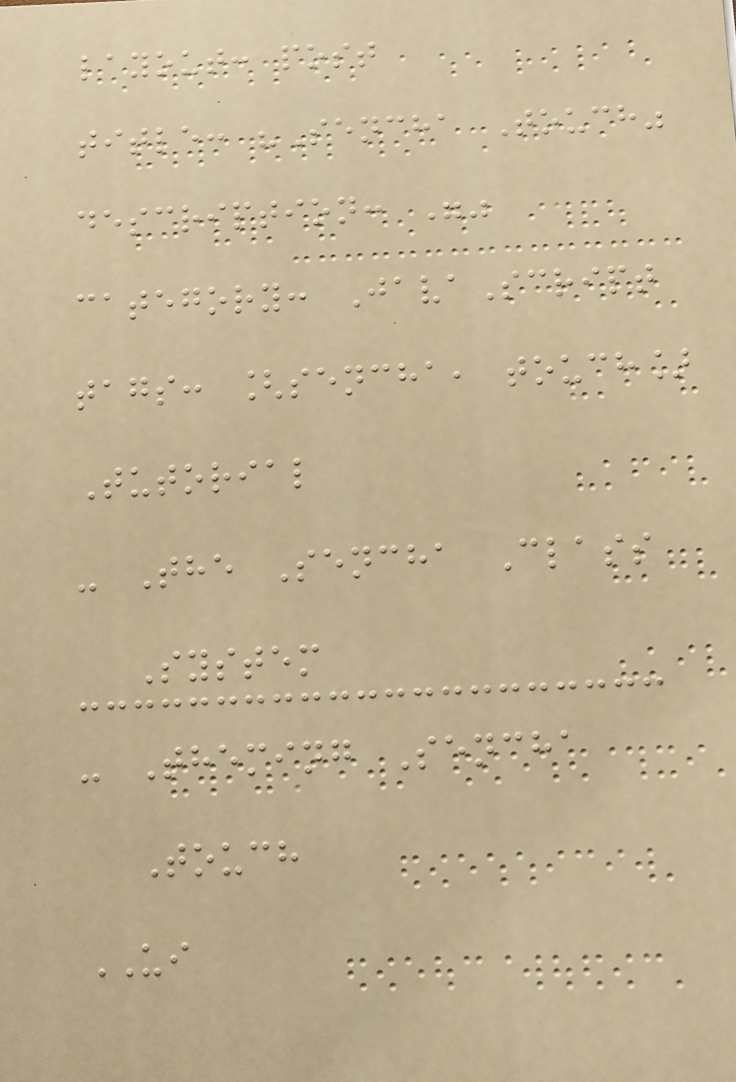layout: post
title: "Sencha Touch"
description: ""
category: JavaScript
tags: [sencha, touch]
Tutorial
- The Sencha Class
System
- Theming Sencha
Touch
UI
